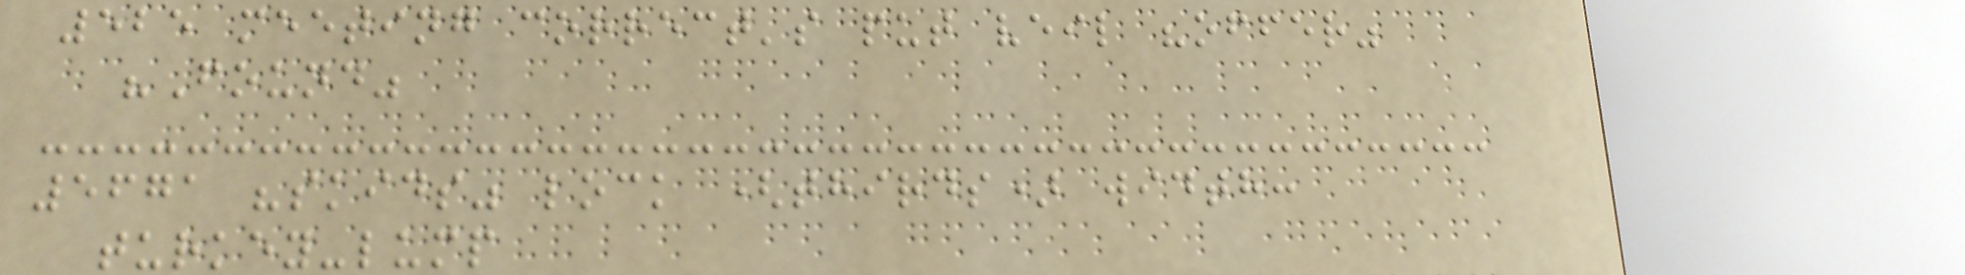525 meeting correct's put veil "offer"
"Found"
5671 "skids" lock (thirds) width:
turkey-lump
